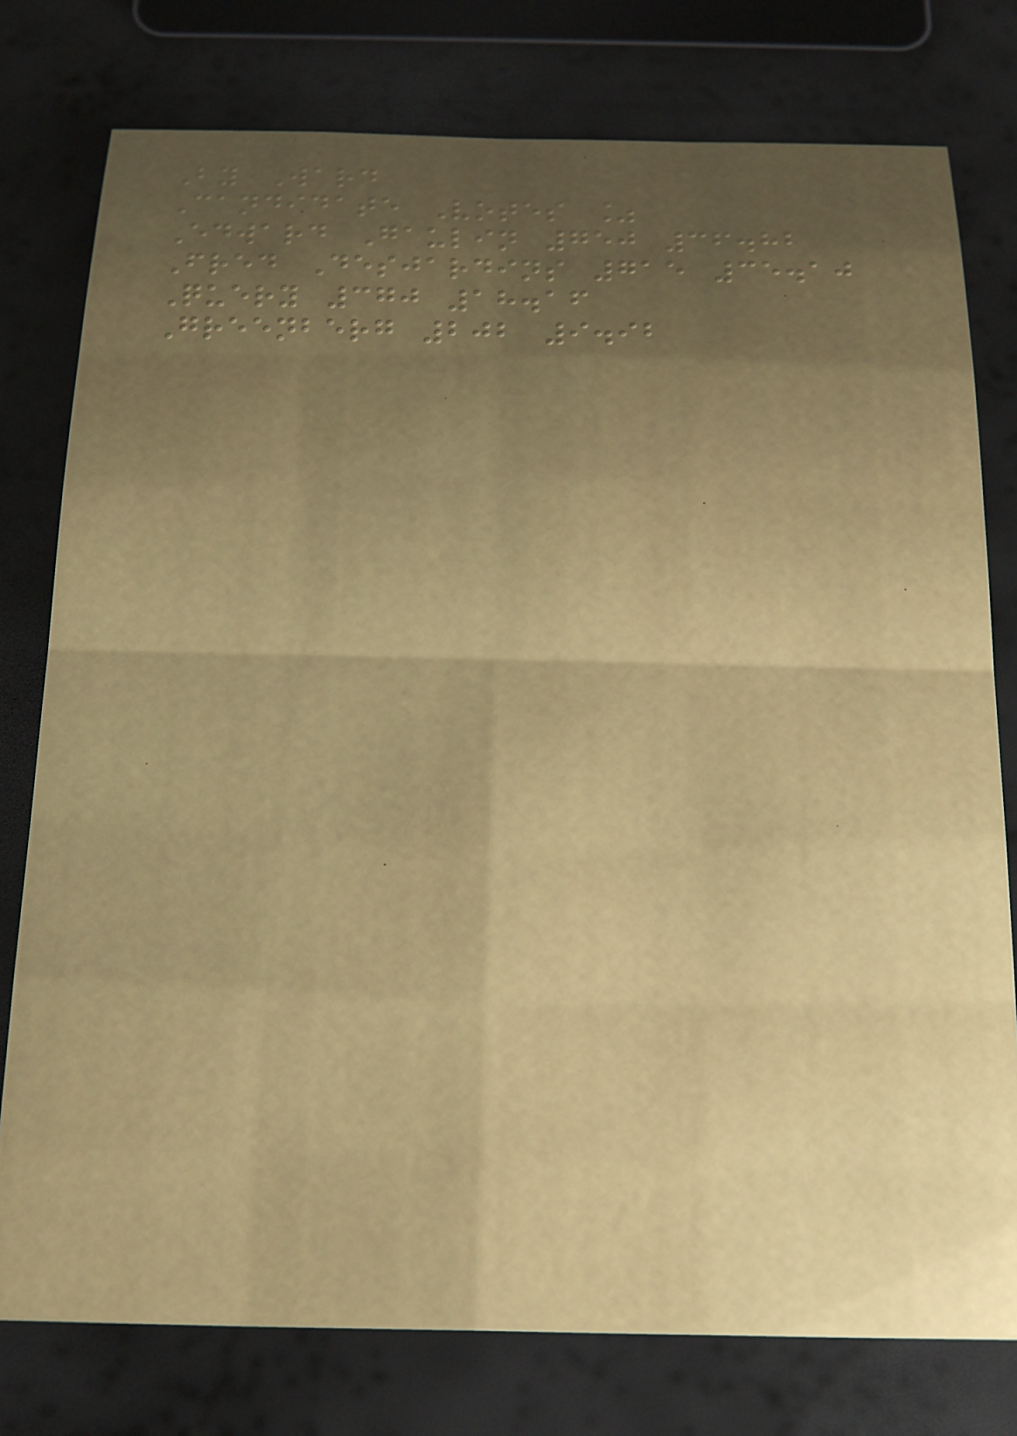By Ward
Candidate Votes %
Edward Gaulin 750 36.82
Fred Desjardins 715 35.10
Query 370 18.16
Greenberg 202 9.92
